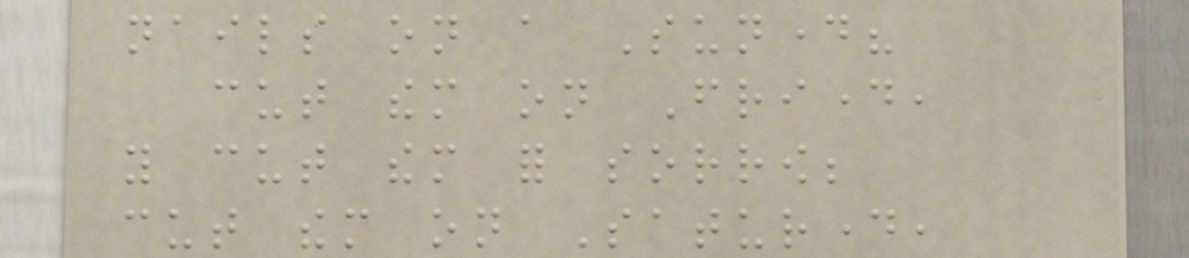nails on a Sunday?
cut them on Friday,
you cut them for sorrow;
cut them on Saturday,
